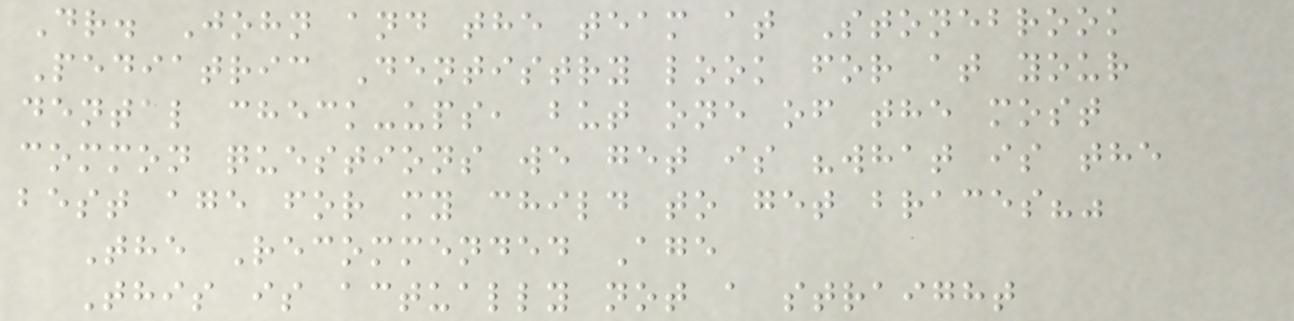Dr. John and the team at Stonebrook
Pediatric Dentistry look for at your
dental check-ups, but one of the most
common questions we get is "what is the
best age for my child to get braces?"
The Recommended Age
This is actually not a straight
